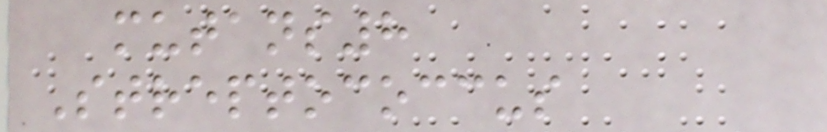mutans8
Streptococcus
